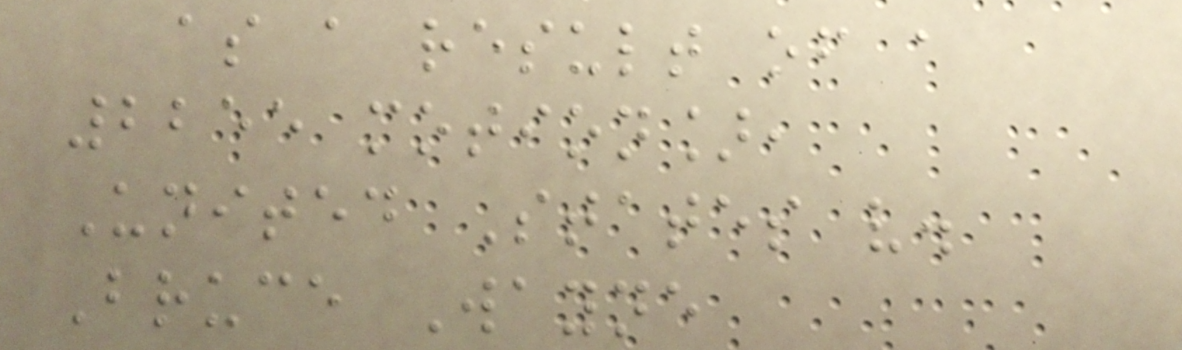as a result of a
2255 motion],
United States v.
Bruce Wayne
